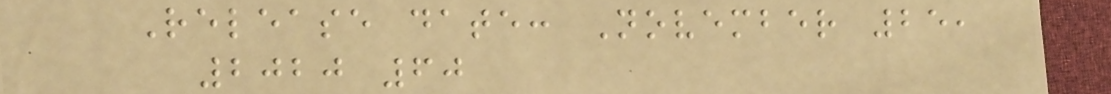Release date: November 25,
2020 60
